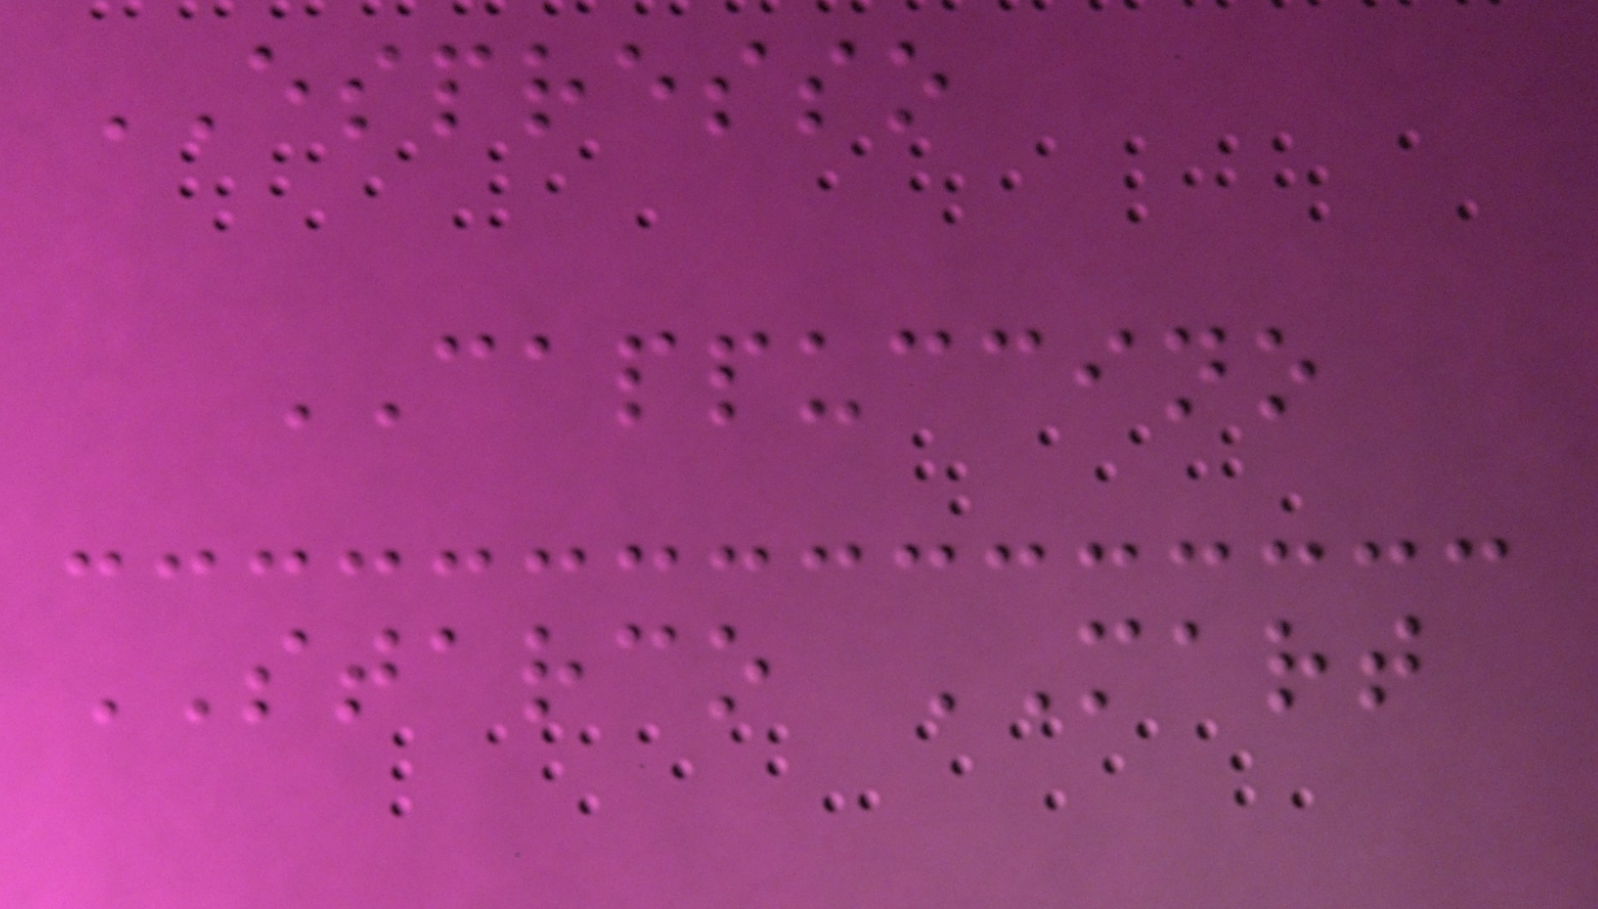ESPRESSO
CAPPUCCINO
STARCO MART
